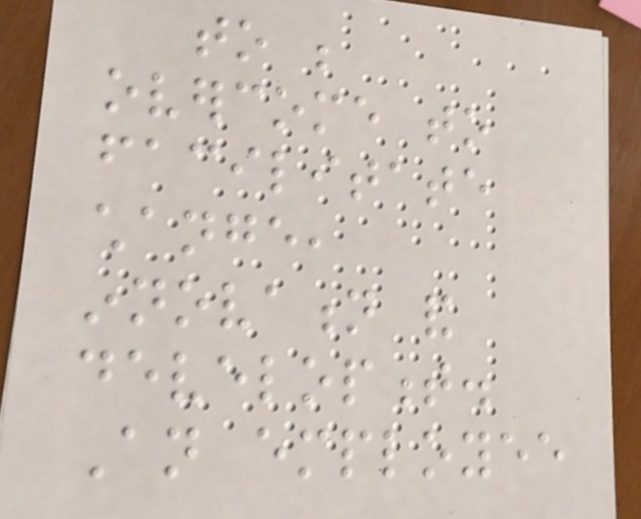to be
overcome to
facilitate
change,
innovation and
development.
An employee
